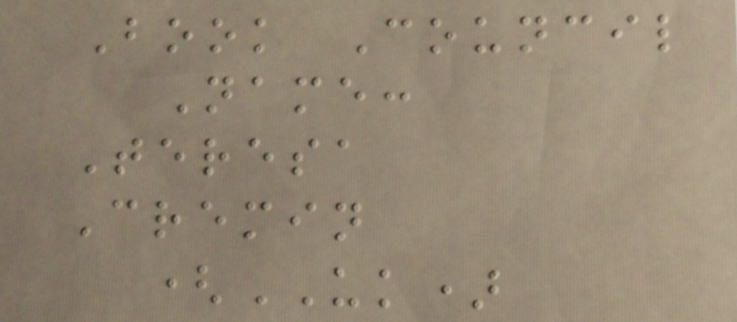Book Council
Name:
Teresa
Cremin
(UK)
